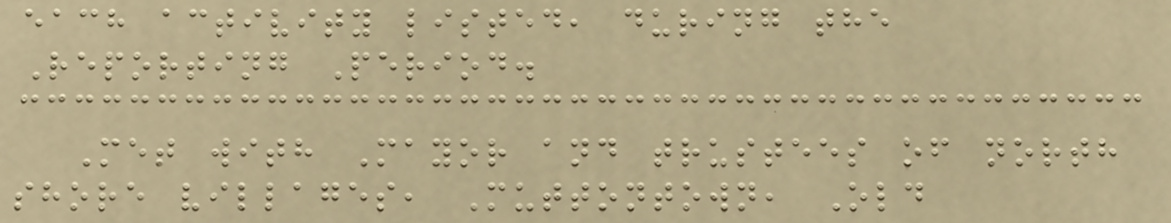each activity listed, during the
Reporting Period.
Met with Mayor and trustees of north
shore villages, Muttontown, Old
